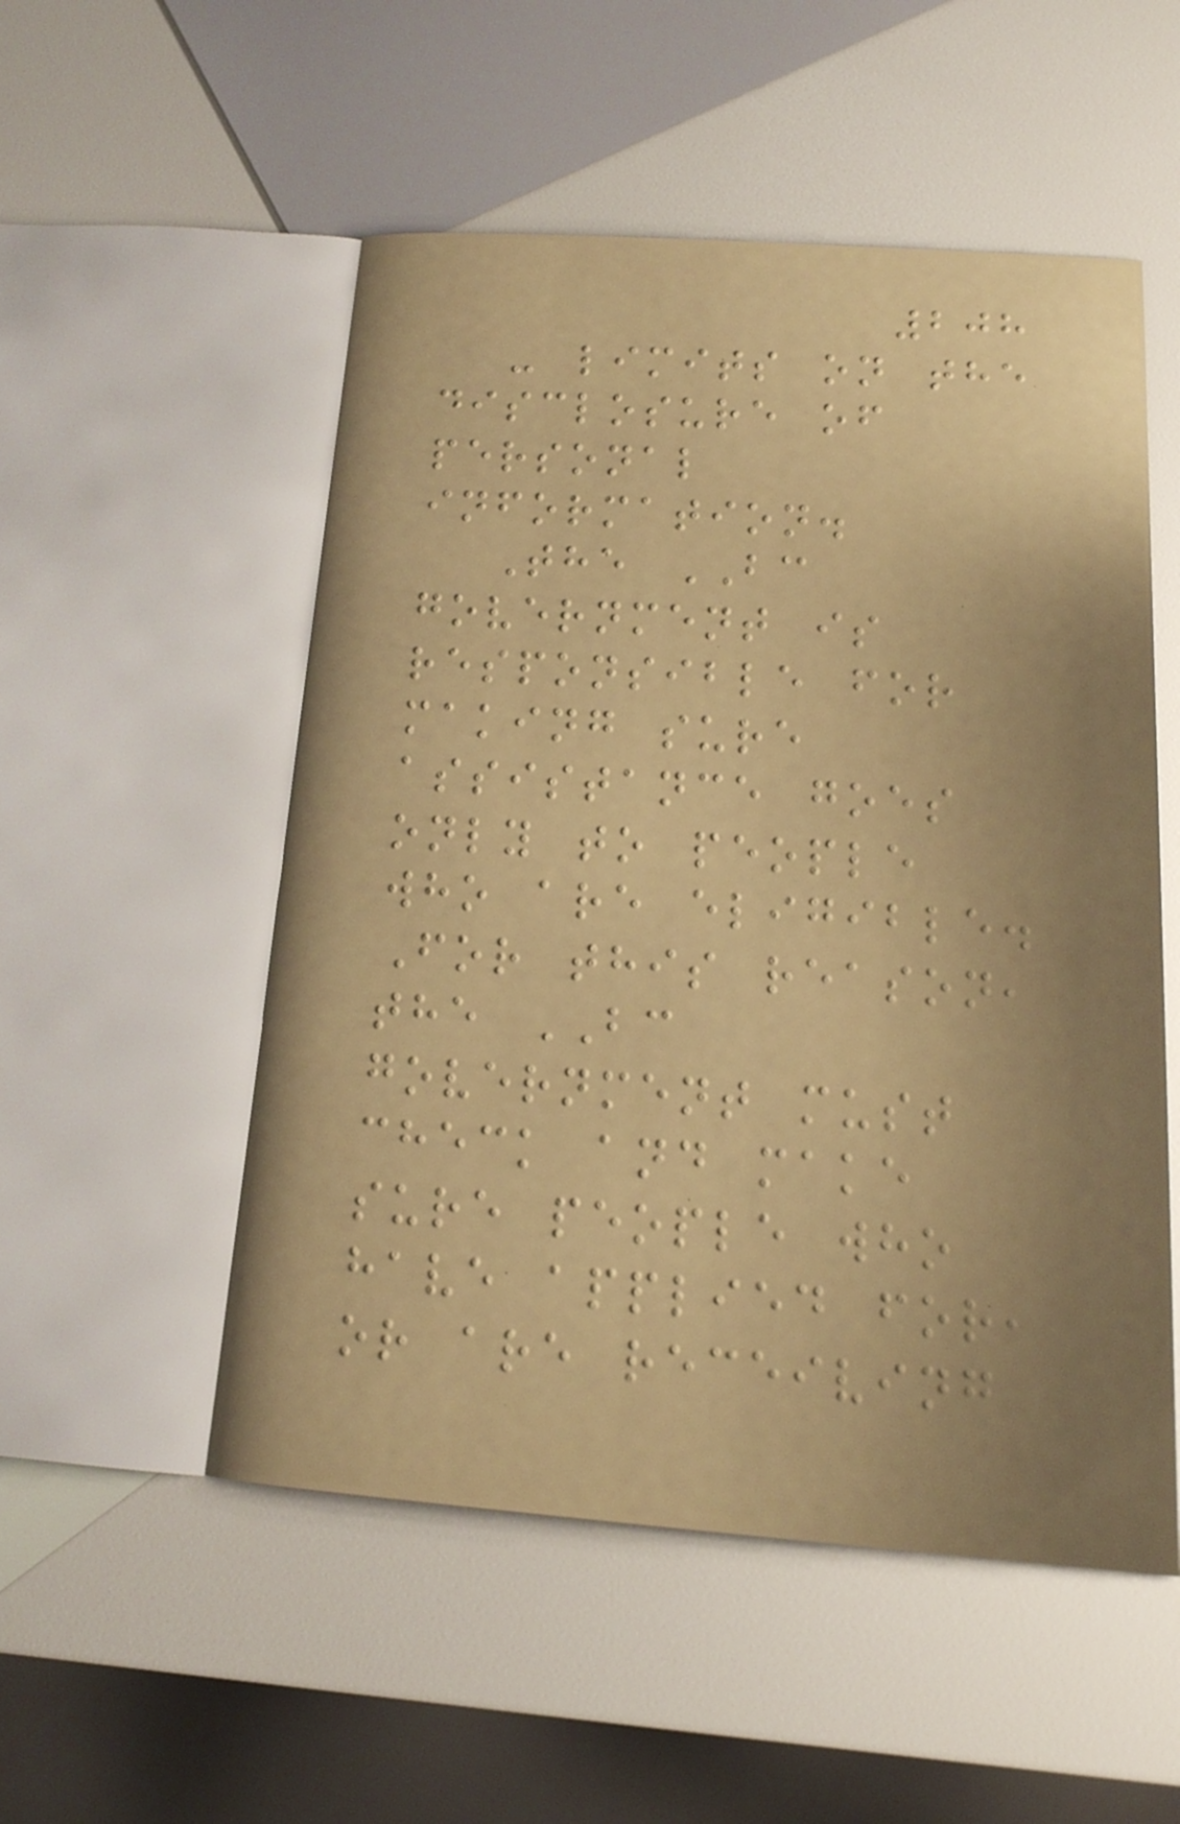208
- limits on the
disclosure of
personal
information.
The BC
government is
responsible for
making sure
assistance goes
only to people
who are eligible.
For this reason,
the BC
government must
check and make
sure people who
have applied for,
or are receiving
